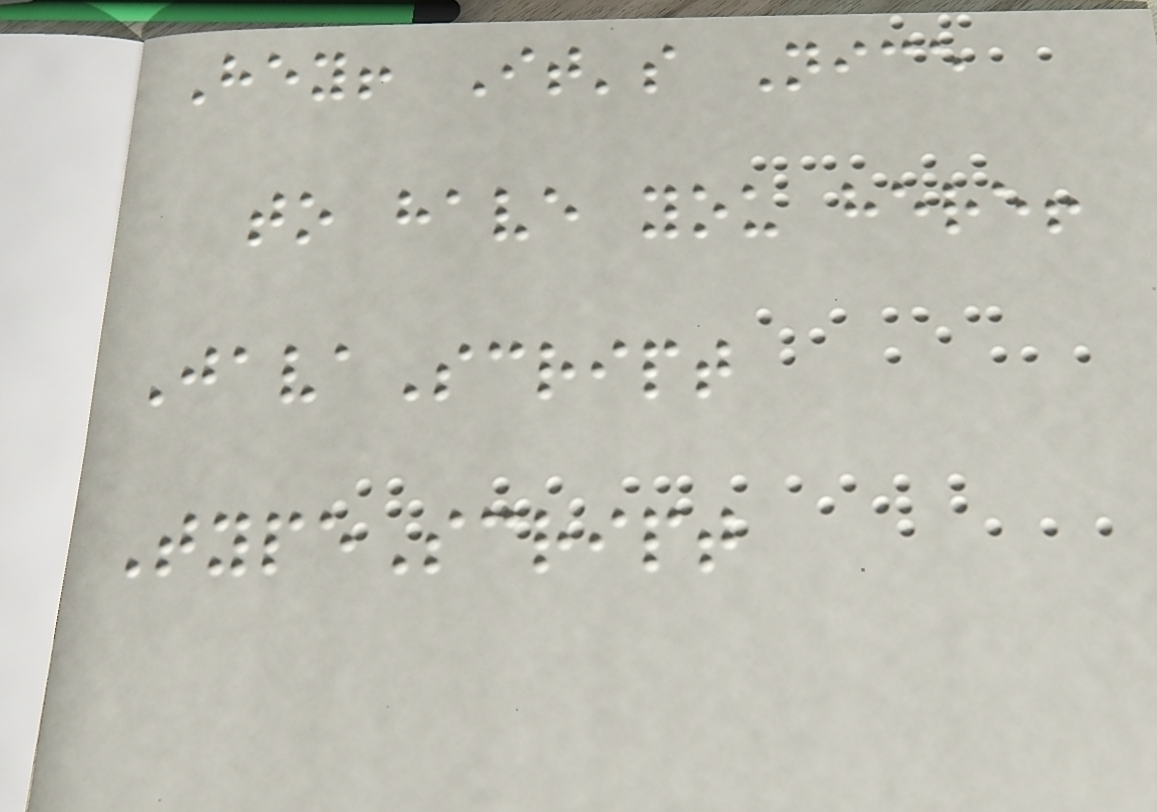Hey! It's Nice
to have you here!
JavaScript
TypeScript
